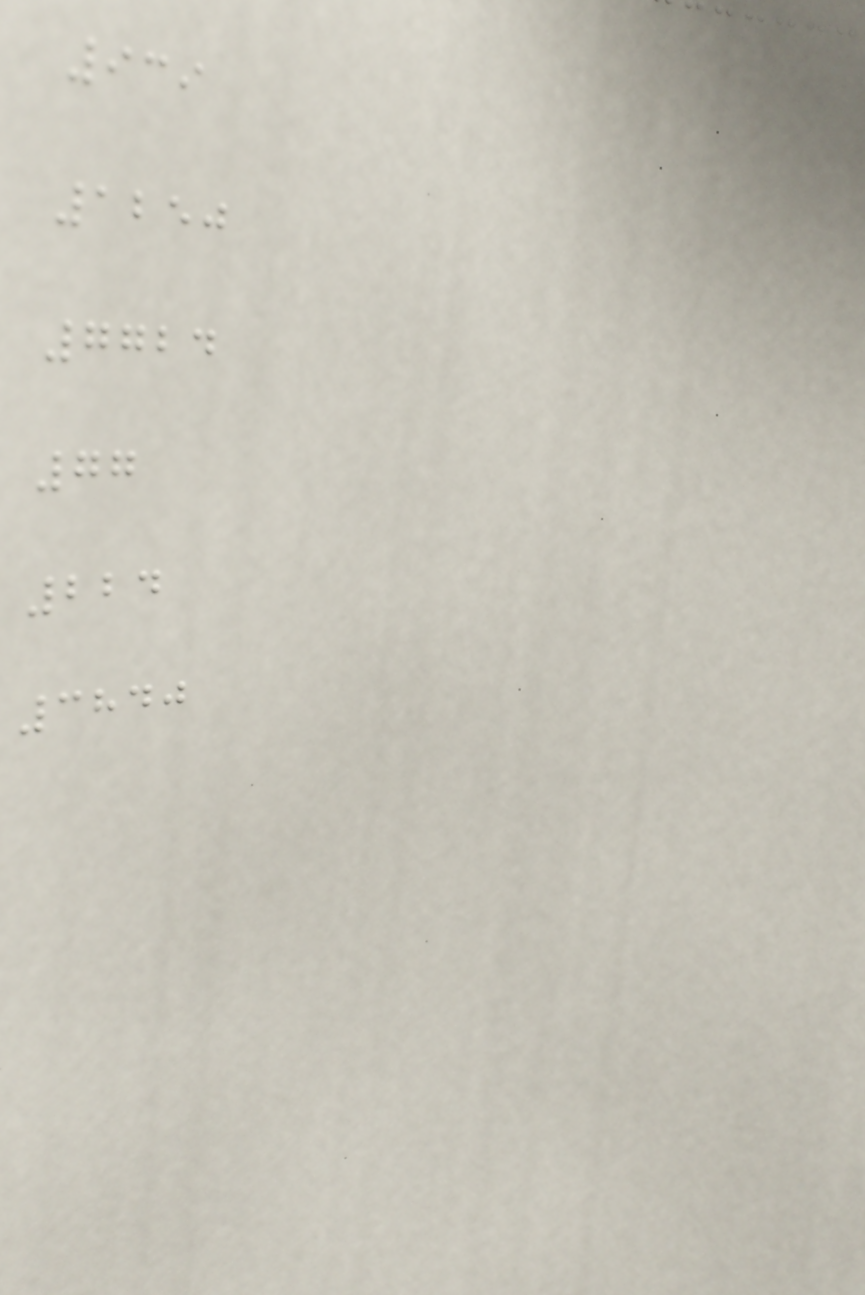939
1250
7724
77
224
3840
